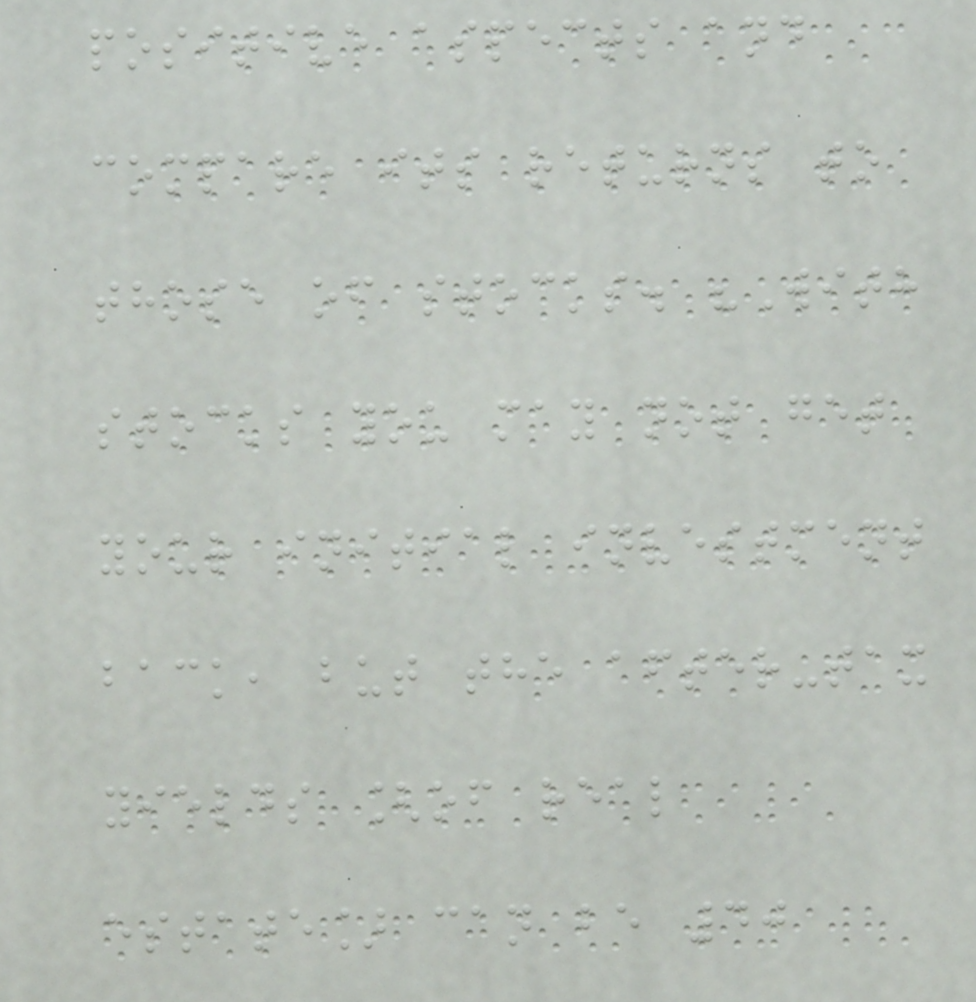positive aspects and
compare its returns to
those of stocks. "With
stocks you may not get
your initial investment
back, but the after-tax
yields [of real
estate] can be 40
